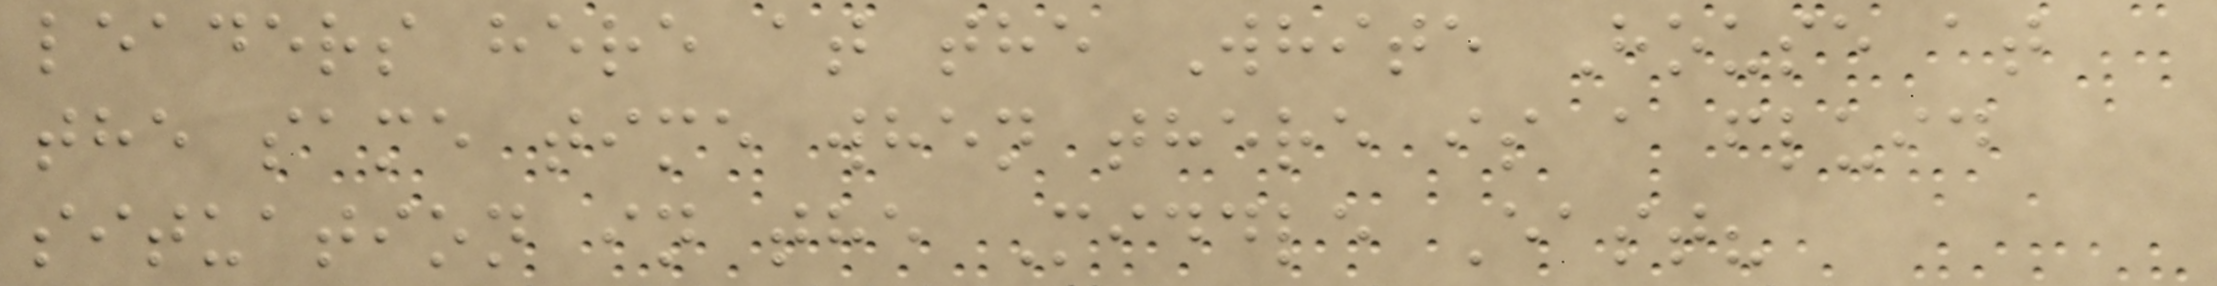leaders here at the White House at
the same time when there is a fluid
situation in the Middle East?
